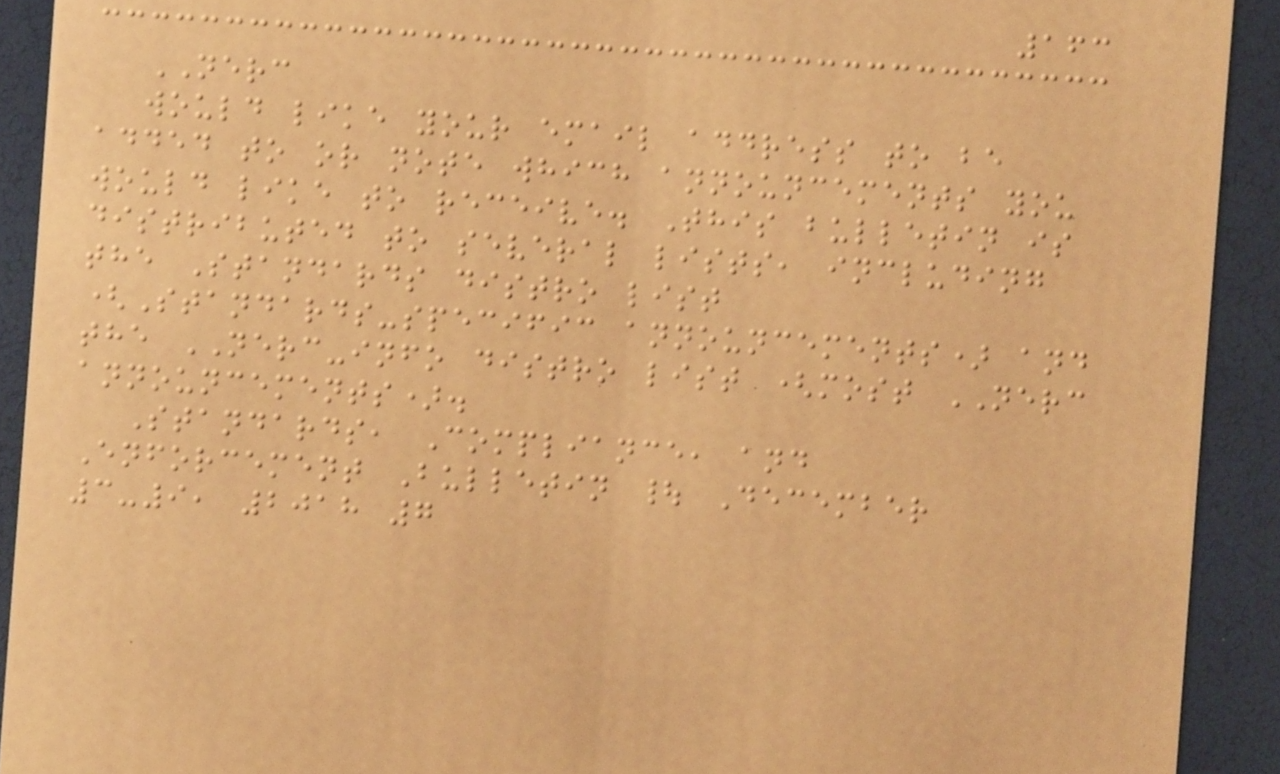163
NERC
would like your email address to be
added to or note which announcements you
would like to receive. This bulletin is
distributed to several lists, including
the Standards distro list
(Standards-specific announcements) and
the NERC-info distro list (most NERC
announcements).
Standards, Compliance, and
Enforcement Bulletin | December
3-9, 2018 7
